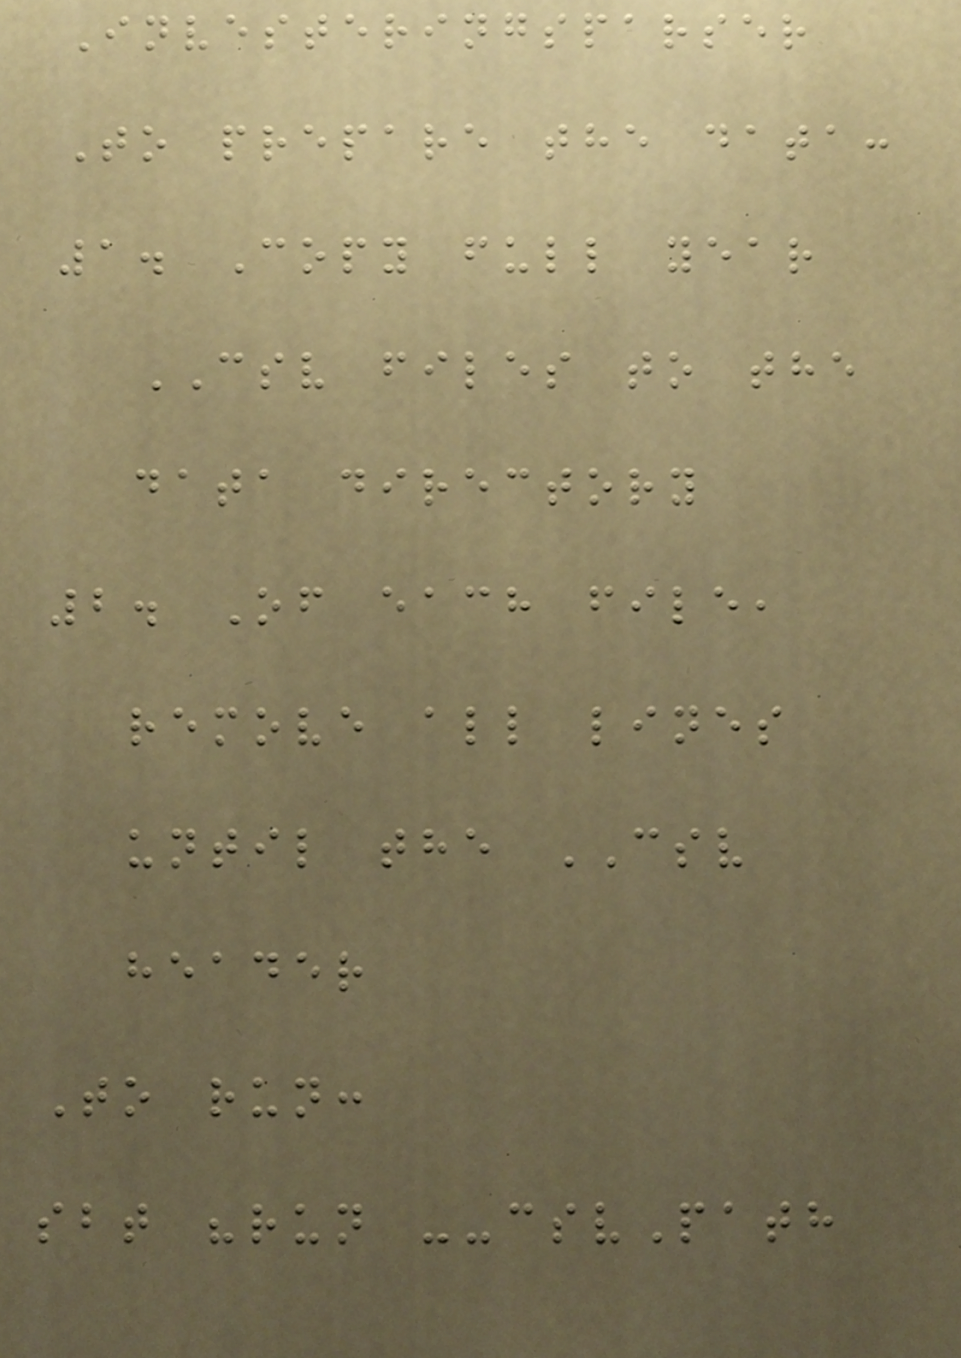Investeringsparser
To prepare the data:
1. Copy full year
CSV files to the
data directory
2. Of each file,
remove all lines
until the CSV
header
To run:
sbt "run --csvPath
